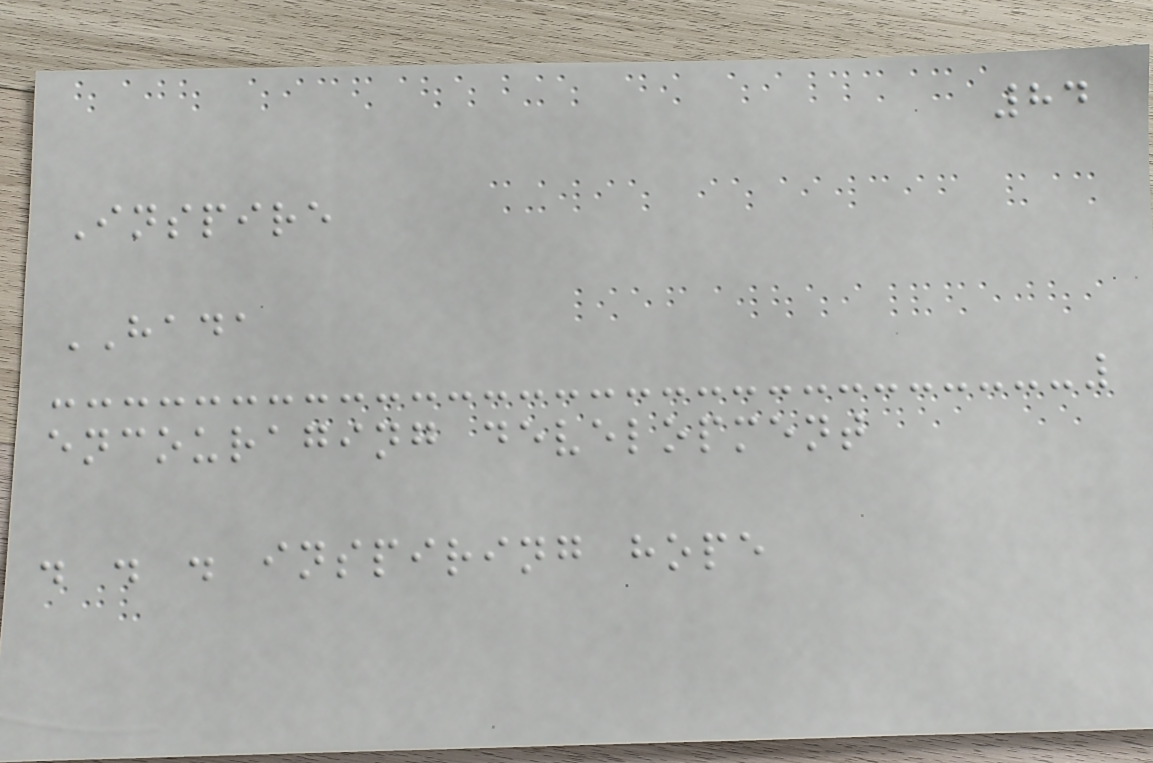84
Inspire
HADA
encouraging development
. . . inspiring hope
